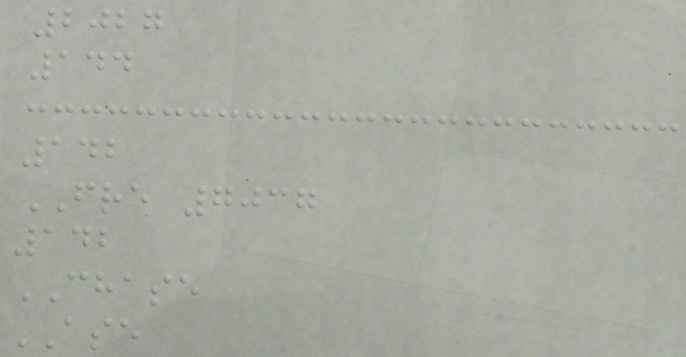2027
144
142
FRE 7037
142
CHASE
ASE
